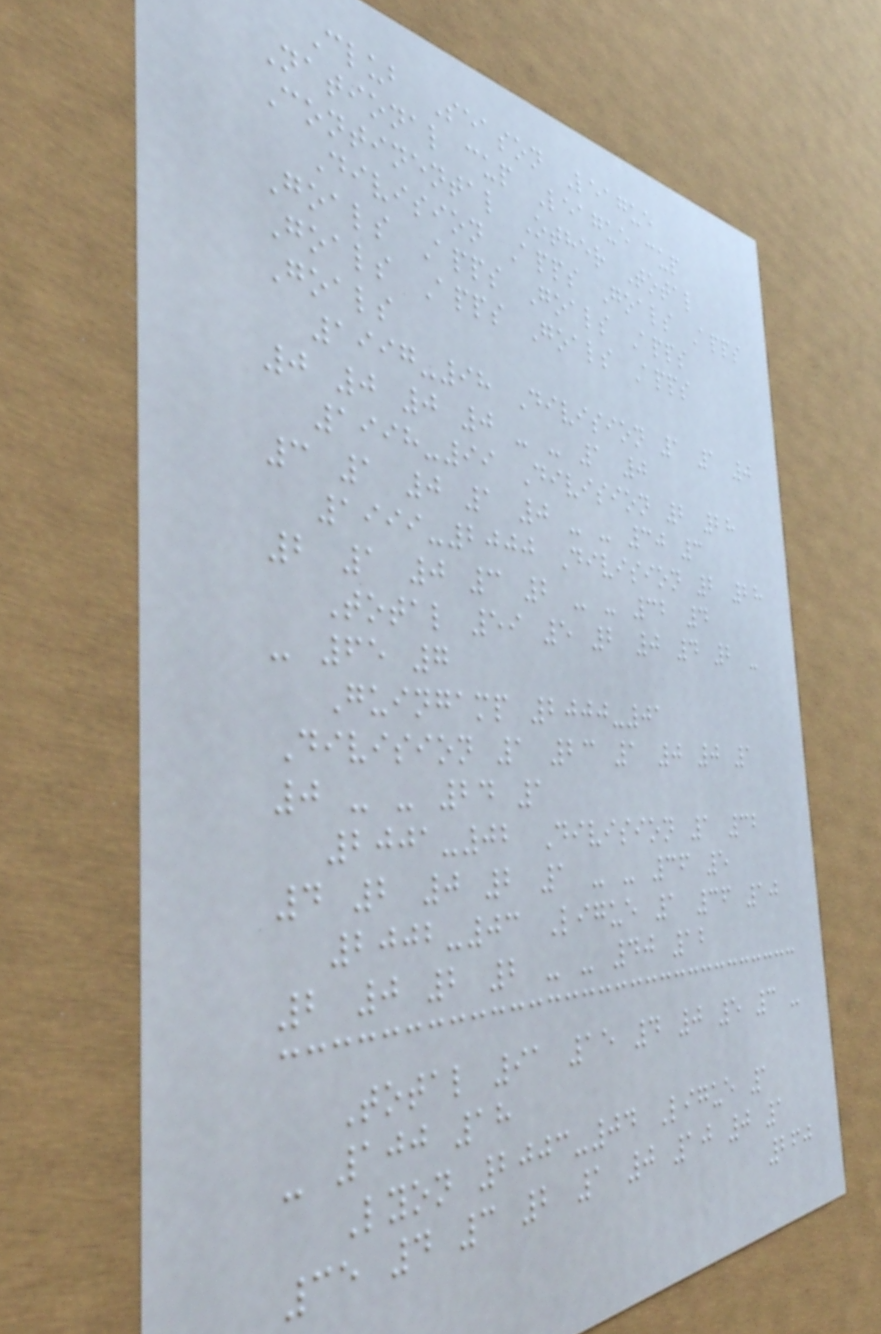Club Season League
National cup League cup
Continental Other Total
Division Apps Goals Apps
Goals Apps Goals Apps
Goals Apps Goals Apps
Goals
1997-98 Division 1 1 0
0 0 0 0 - - 1 0
1998-99 Division 2 28
3 1 0 1 0 - - 30 3
1999-2000 Division 2 28
2 1 0 3 2 - - 32 4
Total 59 5 2 0 4 2 -
- 65 7
Guingamp 2000-01
Division 1 23 1 0 0 1
0 - - 24 1
2001-02 Division 1 32
4 2 0 2 1 - - 36 5
2002-03 Ligue 1 36 10
2 0 2 2 - - 40 12
Total 91 15 4 0 5 3 -
- 100 18
Lyon 2003-04 Ligue 1
35 4 3 2 1 0 10 0 1
260
